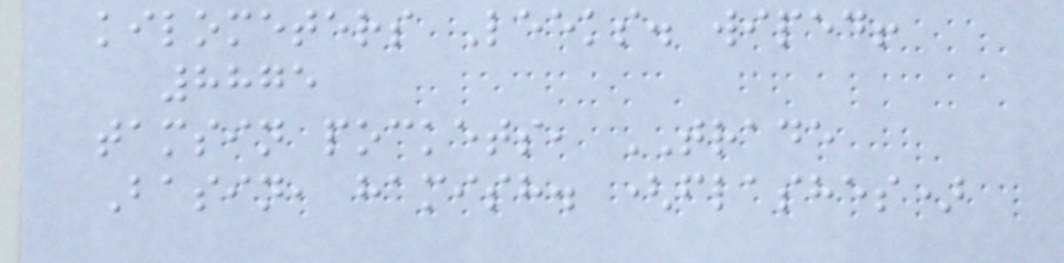kilometers Leeks. wiped!
8875
tamsin pockets, TRADE
Basin, hamish. (flashes)
